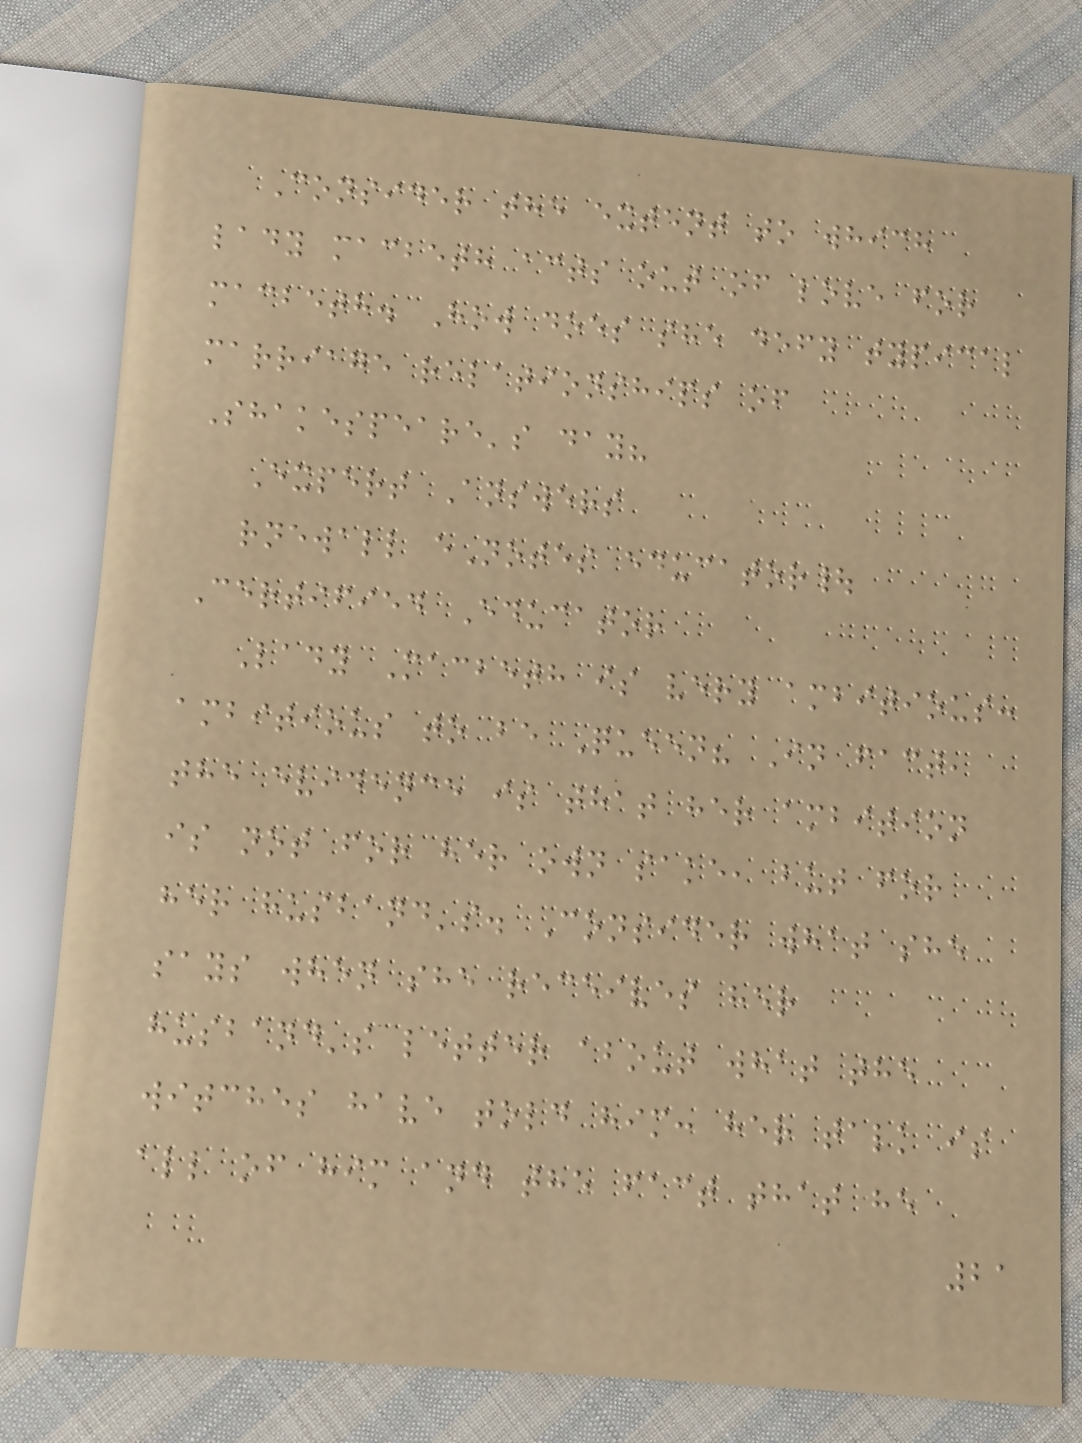Consider the extent to which
lady macbeth acts out of love for
macbeth. How does she defy typical
marriage relationships of
Shakespeare's day?
Expert Answers
rnewall eNotes educator|
Certified Educator
Lady Macbeth is very ambitious:
ambitious to be Queen? In fact,
the evidence is that her ambition
is not for her own sake, but for
her husband's. Consider what she
says when she receives her
husband's letter about what the
witches have told him: her talk is
all of him and the fact that he
21
